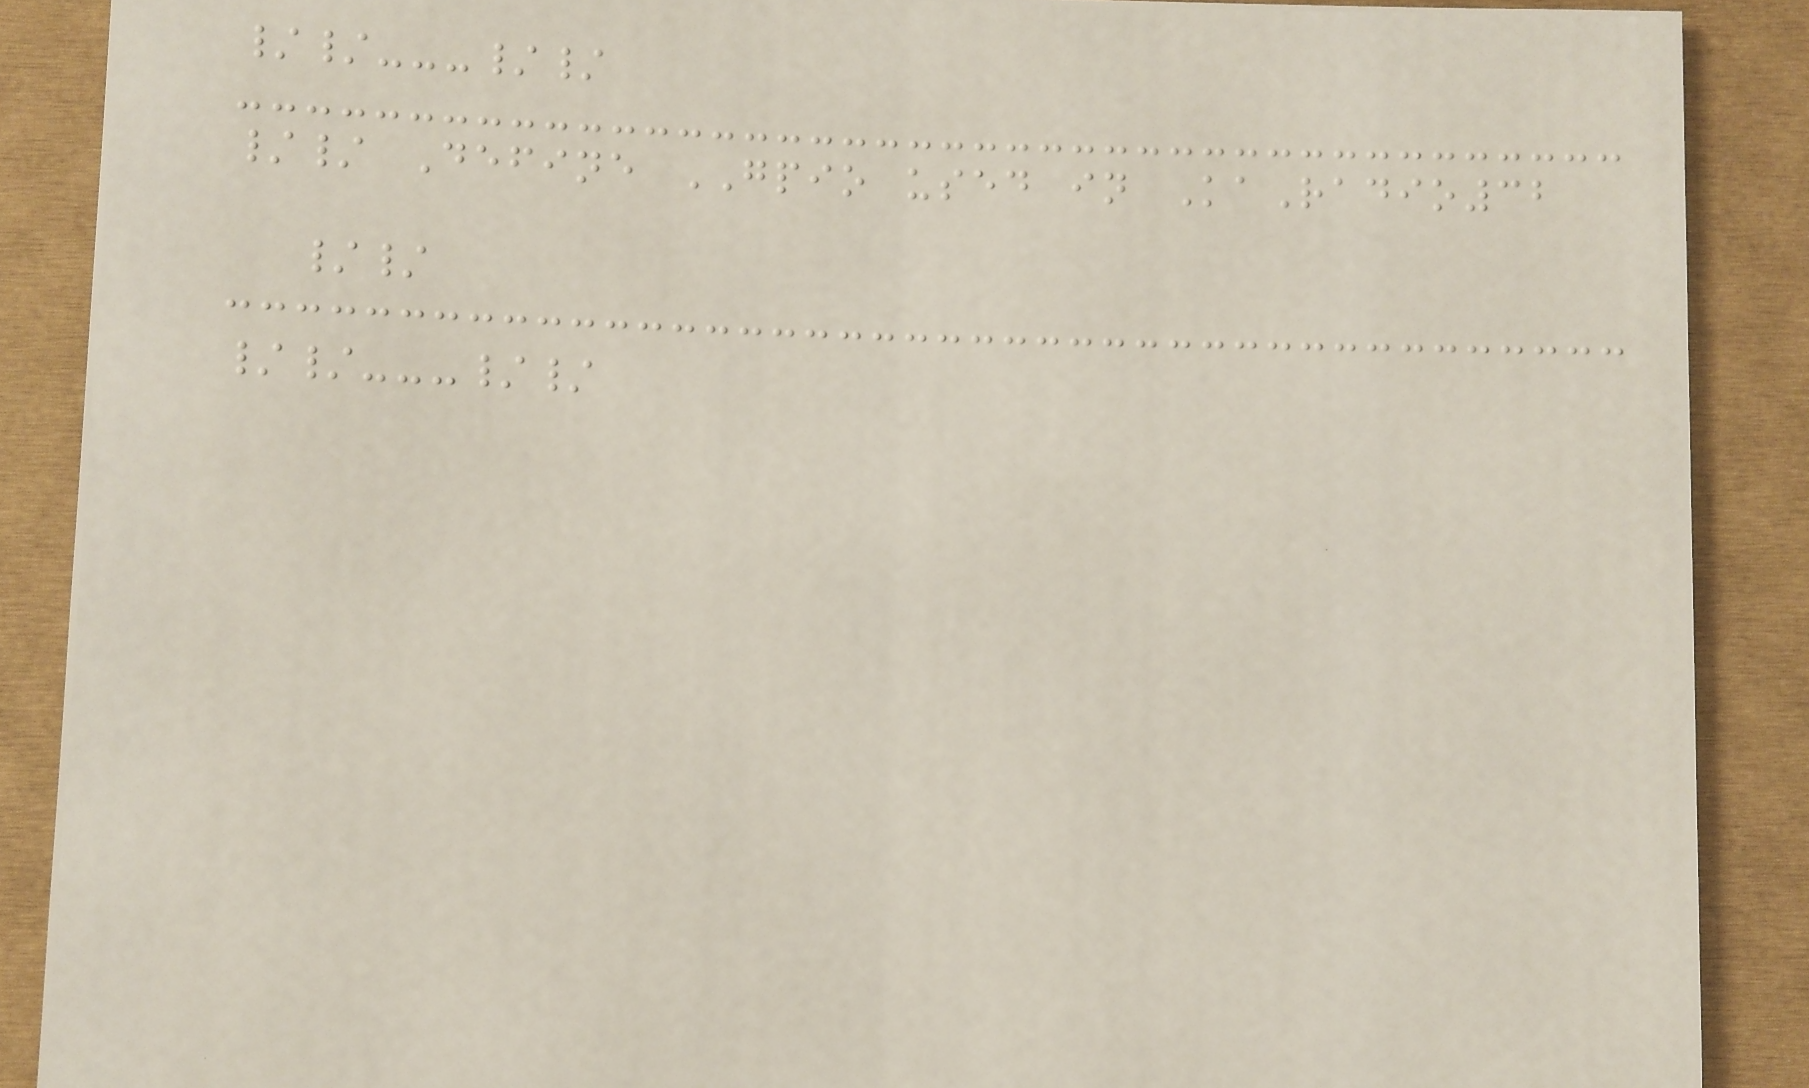//---//
// Define GPIO used in KaRadio32
//
//---//
